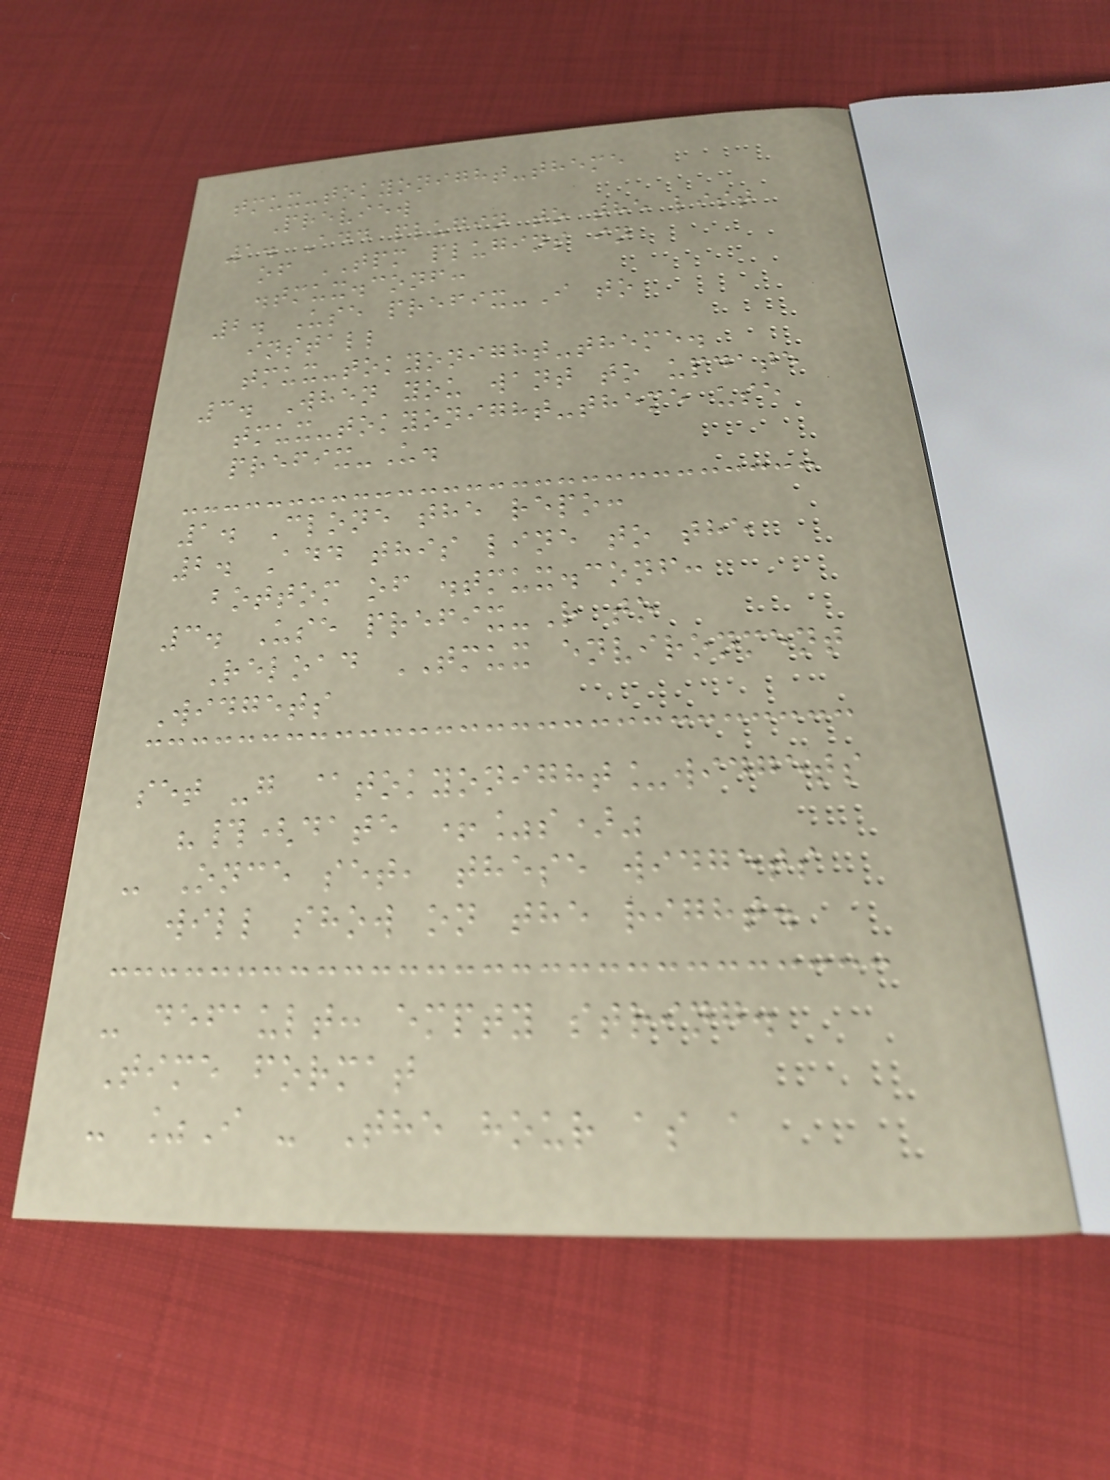tmux-tokyonight-theme
Preview
1. Add plugin to the list
of TPM plugins in
.tmux.conf:
2. Use prefix-I to
install
tmux-tokyonight-theme.
3. When you want to update
tmux-tokyonight-theme use
prefix-U.
1. Clone the repo:
2. Add this line to the
bottom of .tmux.conf:
3. Use prefix-R to
Reload TMUX environment
Widgets
set -g @tokyonight_widgets
"#(date +%s)"
- Once set, these widgets
will show on the right.
- default: empty string.
Time format
- %I - The hour as a
